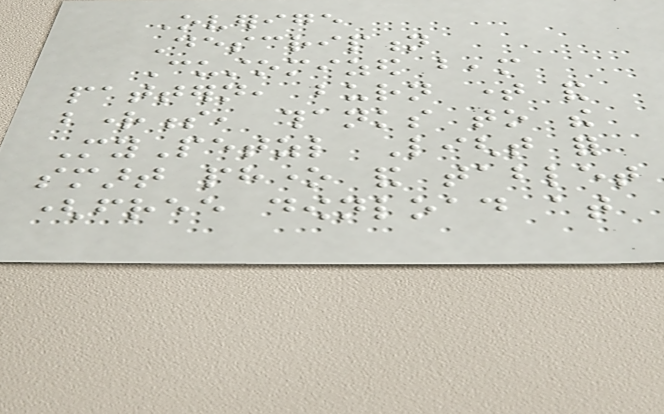Overige
Description
Customized beam
pattern, burn time and
brightness, thanks to the
MyPetzl Light for
smart phone and tablet
(free download at
